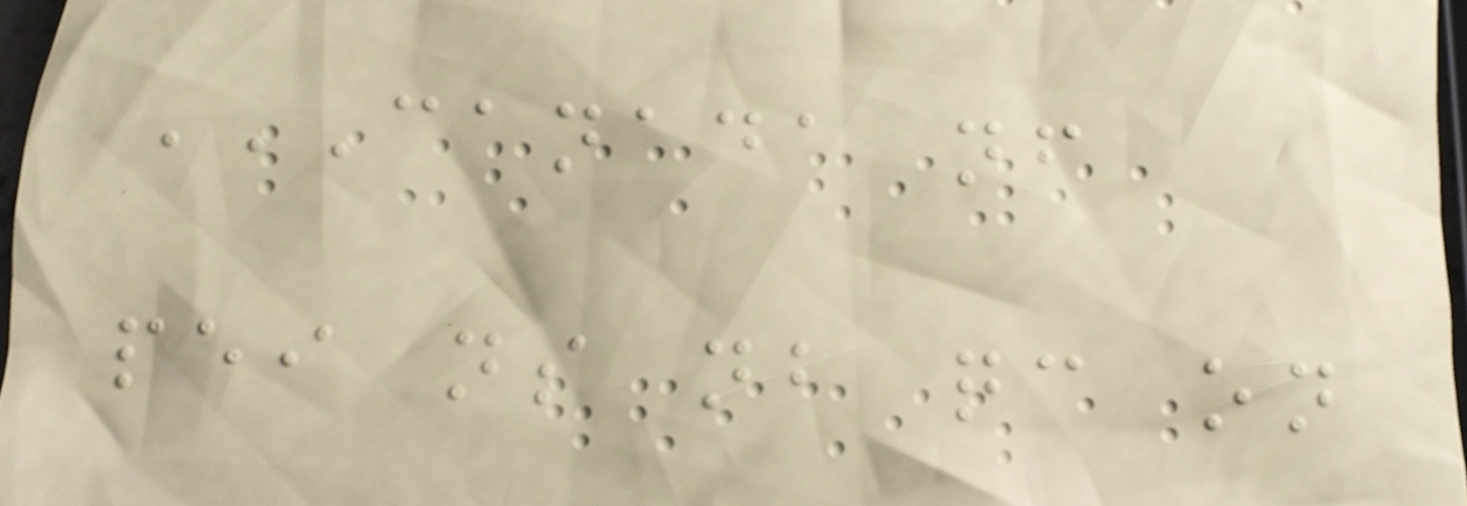CANADA NF
PEI NS NB QC ON
